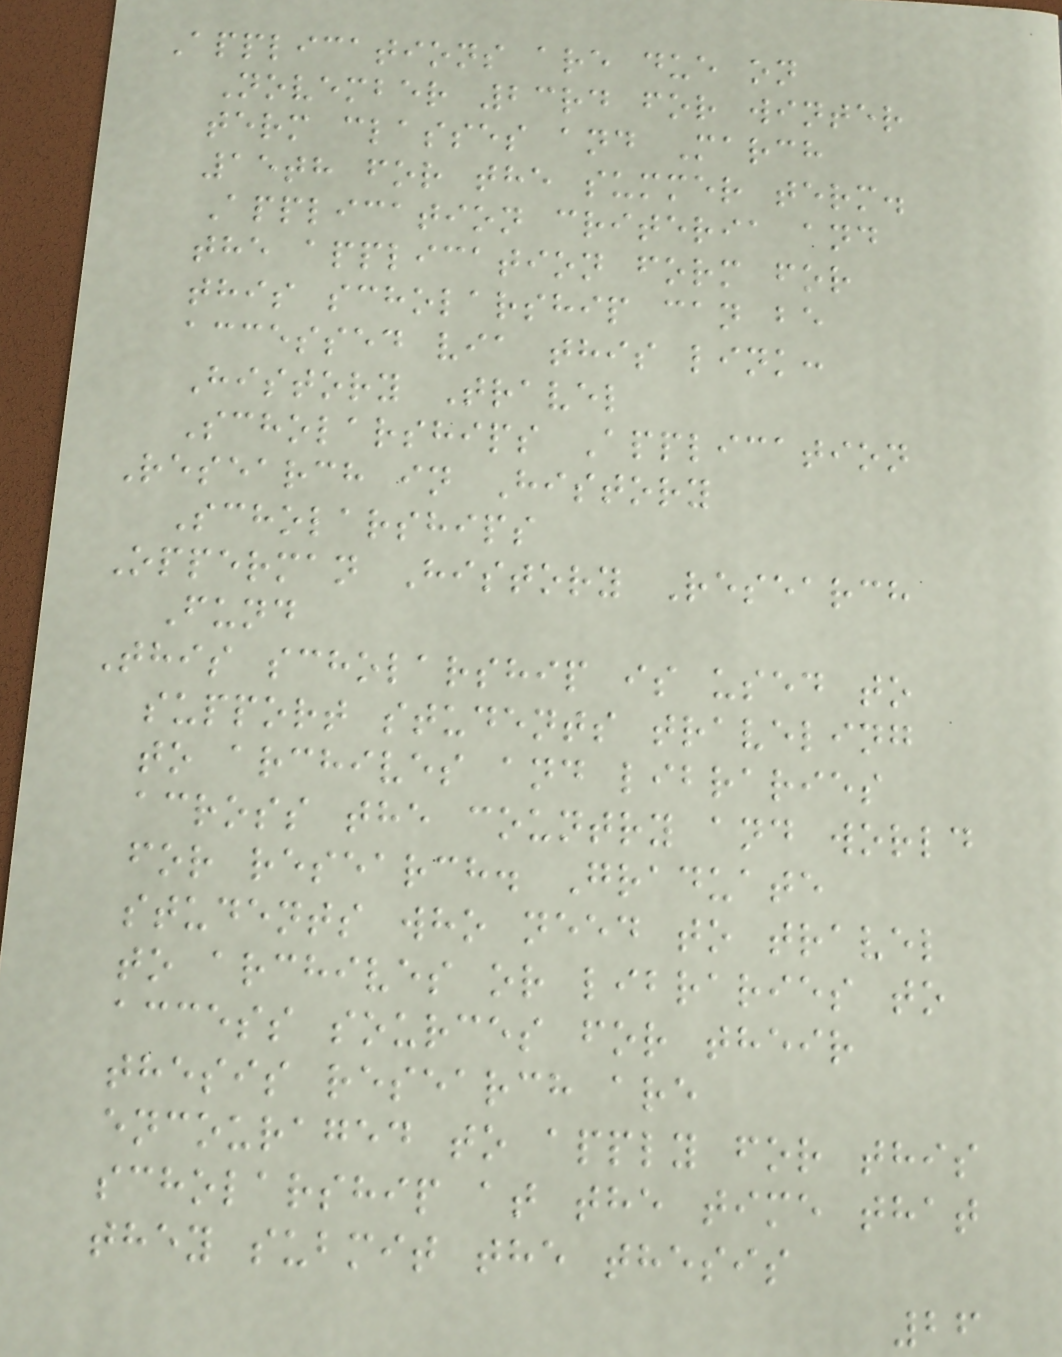Applications are due on
November 23rd for winter
term classes and March
15th for the summer term.
Application criteria and
the application form for
this scholarship can be
accessed via this link:
History Travel
Scholarships Application
Research in History
Scholarships
Opperman History Research
Fund
This scholarship is used to
support students traveling
to archives and libraries
across the country and world
for research. Graduate
students who need to travel
to archives or libraries to
access sources for their
thesis research are
encouraged to apply for this
scholarship at the time that
they submit the thesis
26
